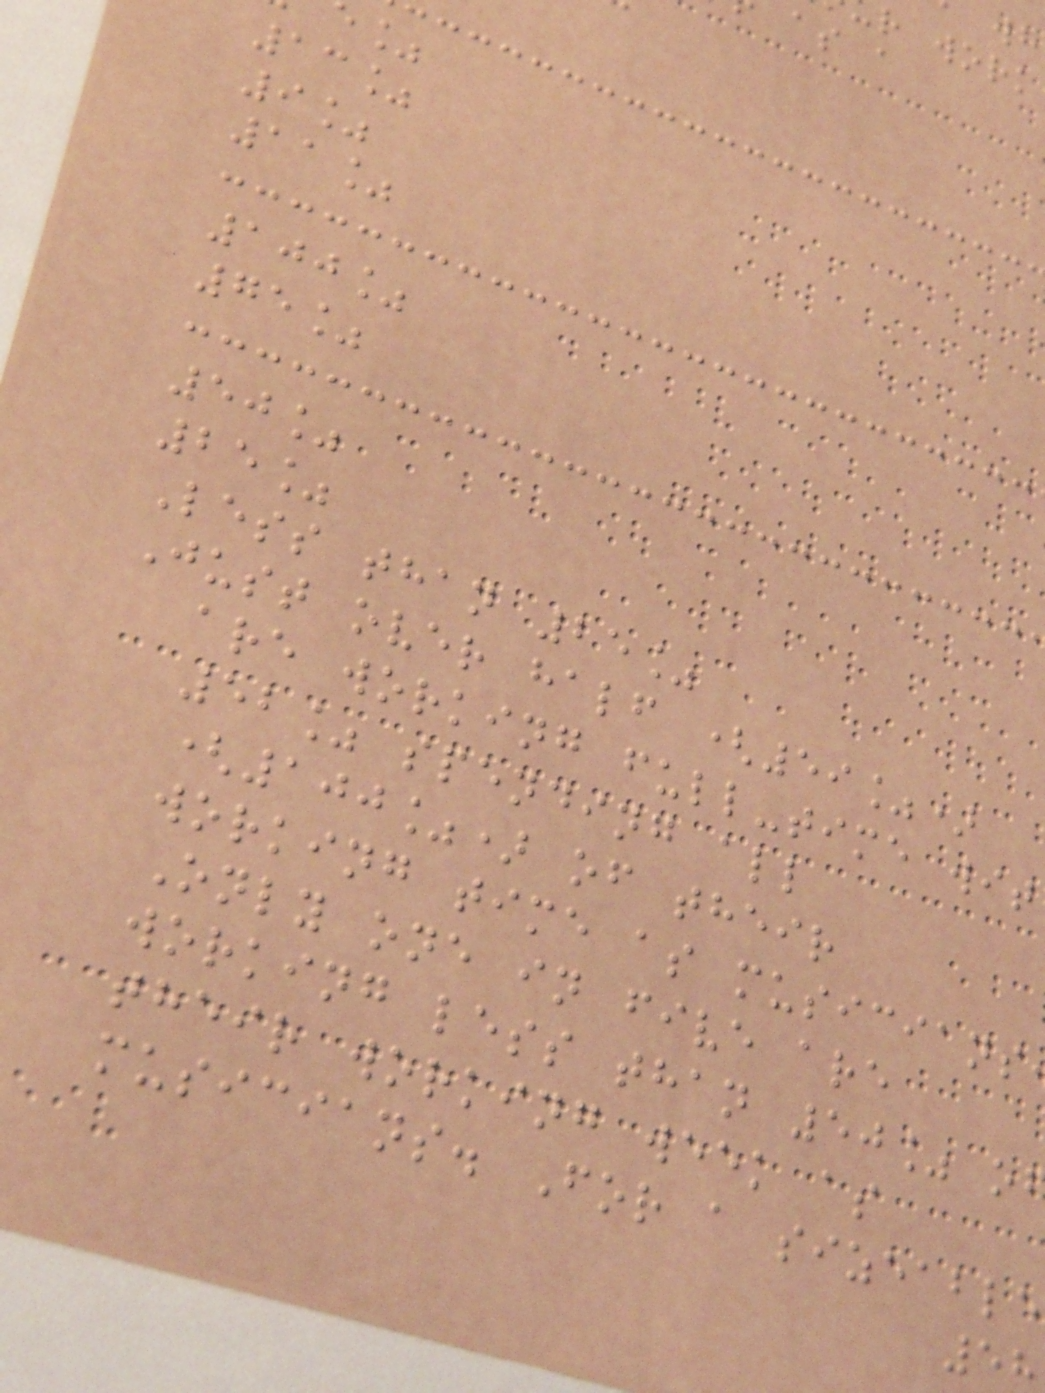13%
9%
11%
100%
75%
50%
25%
Less than 25%
Just over half (59%)
are working full-time wit
52% spending all
(100%) of their
working time as musicians
Only one in five are
working less than 50% o
their working week as
musicians. For a sizeable
58
